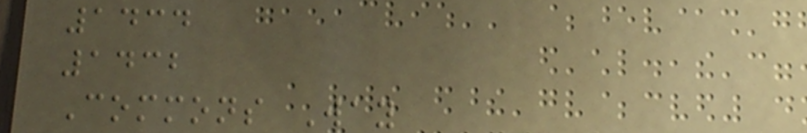1434
1432
Commons Way
